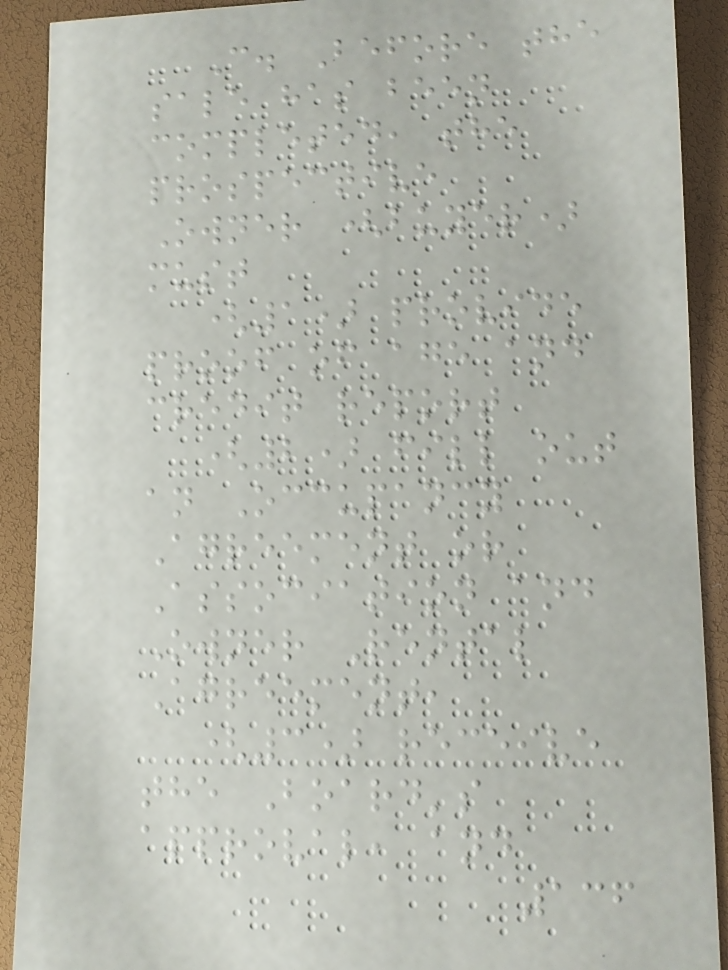C. Before the
sale has been
completed, the
prospective
Owner (buyer)
must
(1) provide
proof of age and
credit report
(2) fill out
an Occupancy
Agreement or
Association and
Owner Rental
Agreement,
(3) receive
the Board's
approval, and
136
